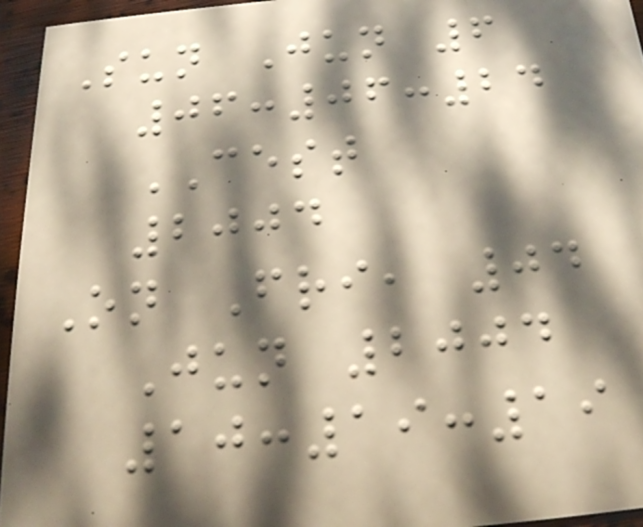Sun Jun 6
06:06:24
CEST
2004
On Fri, 04
Jun 2004
10:19:19
